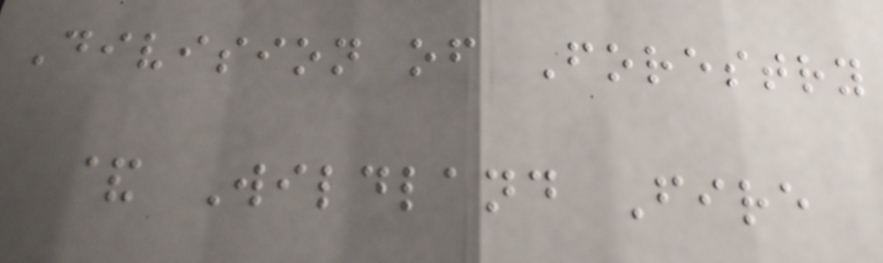Division of Forestry
& Wildland Fire
